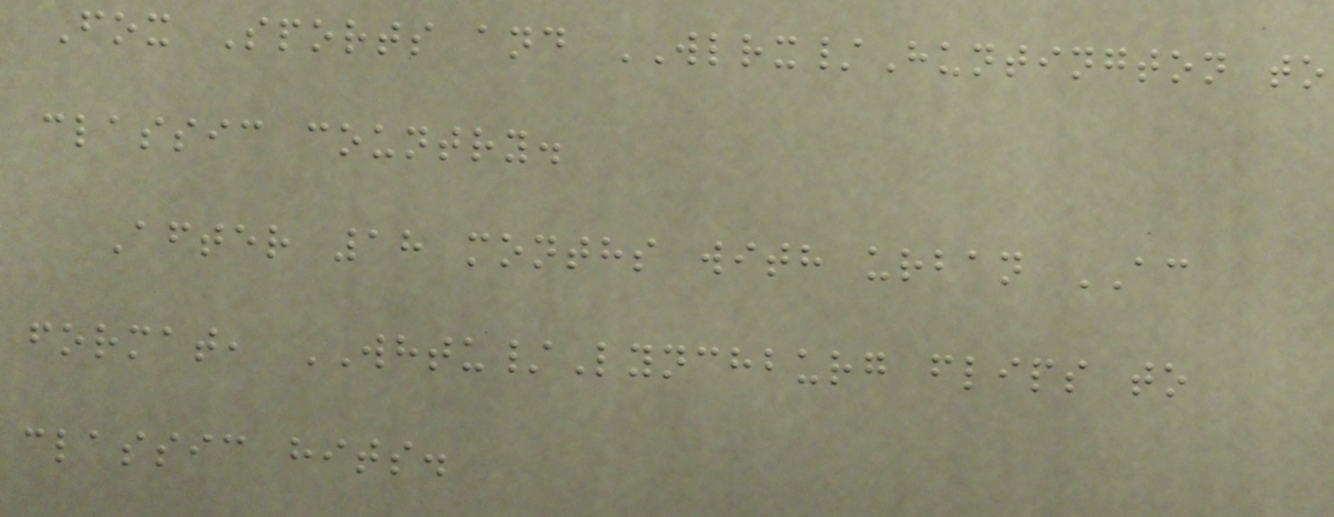Fox Sports and WLRX/Huntington to
classic country.
After 18 months with urban AC
format, WHTU/Lynchburg flips to
classic hits.
